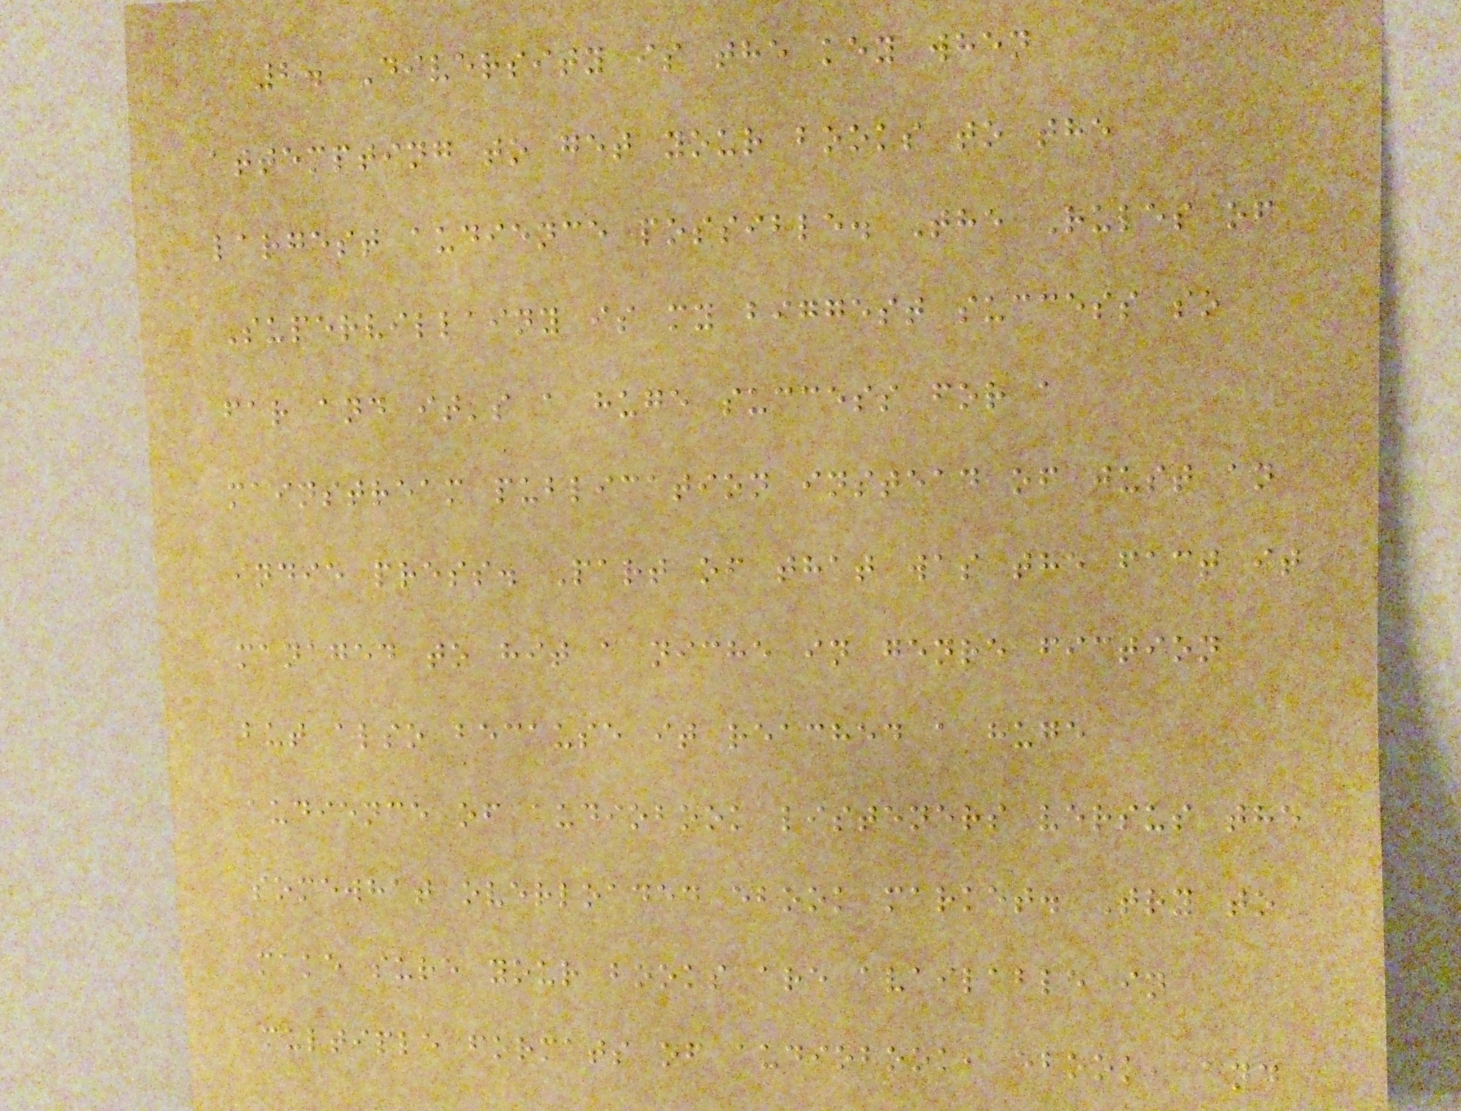2. Diversity is the key when
attempting to get your books to the
largest audience possible. The Rules of
Supervillainy is my biggest success so
far and it's a huge success for a
mainstream publication instead of just an
indie press. Part of that was the fact it
managed to hit a niche in genre fiction
but also because it reached a huge
audience of audiobook listeners versus the
somewhat overloaded ebook market. Try to
make sure your books are available in
multiple formats of audiobook, ebook, and
